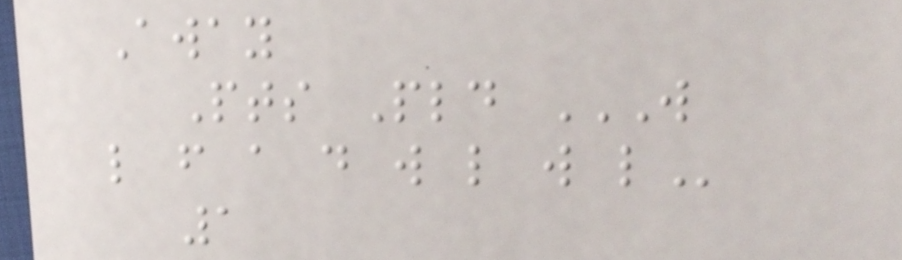Away
Pts Pld W
L F A D W L W L
1
